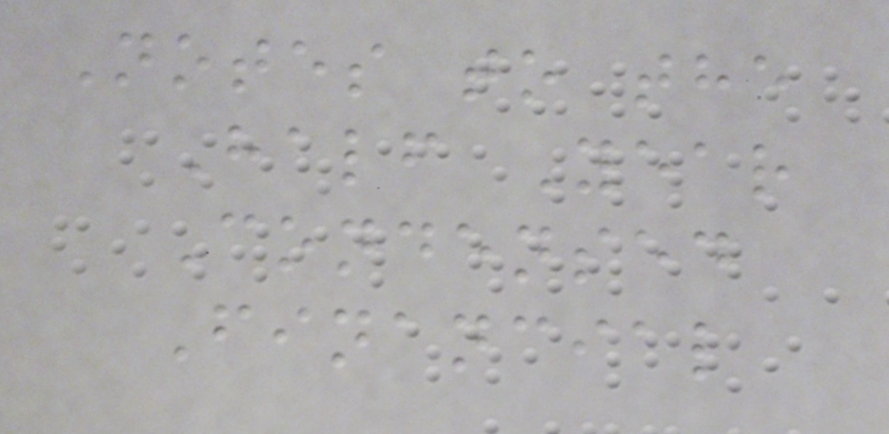Notes to the
Half Year
Condensed
Financial
